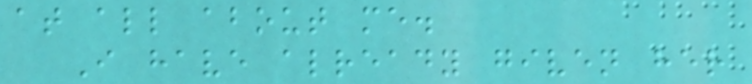at all about me.
I have already given her
